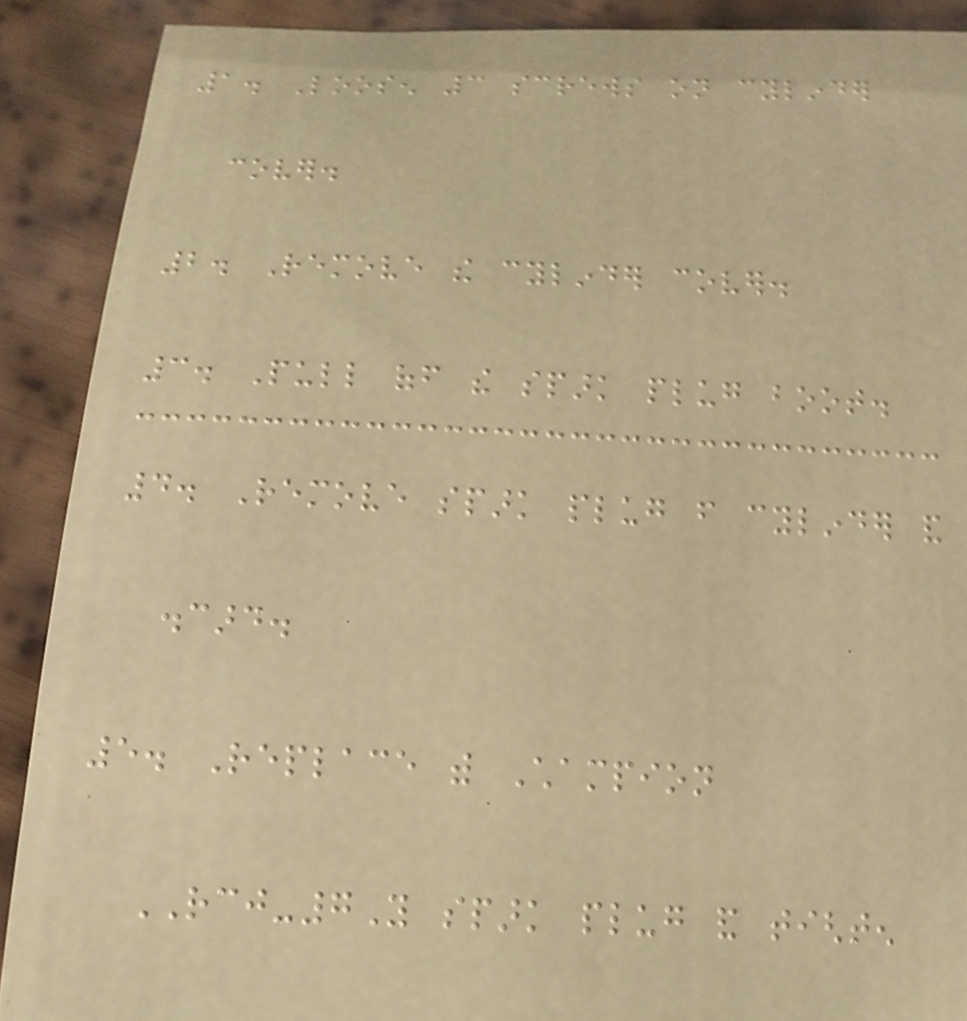1. Loosen 3 screws on cylinder
cover.
2. Remove the cylinder cover.
3. Pull off the spark plug boot.
4. Remove spark plug from cylinder and
discard.
5. Replace with Champion
RCJ-7Y spark plug and tighten
